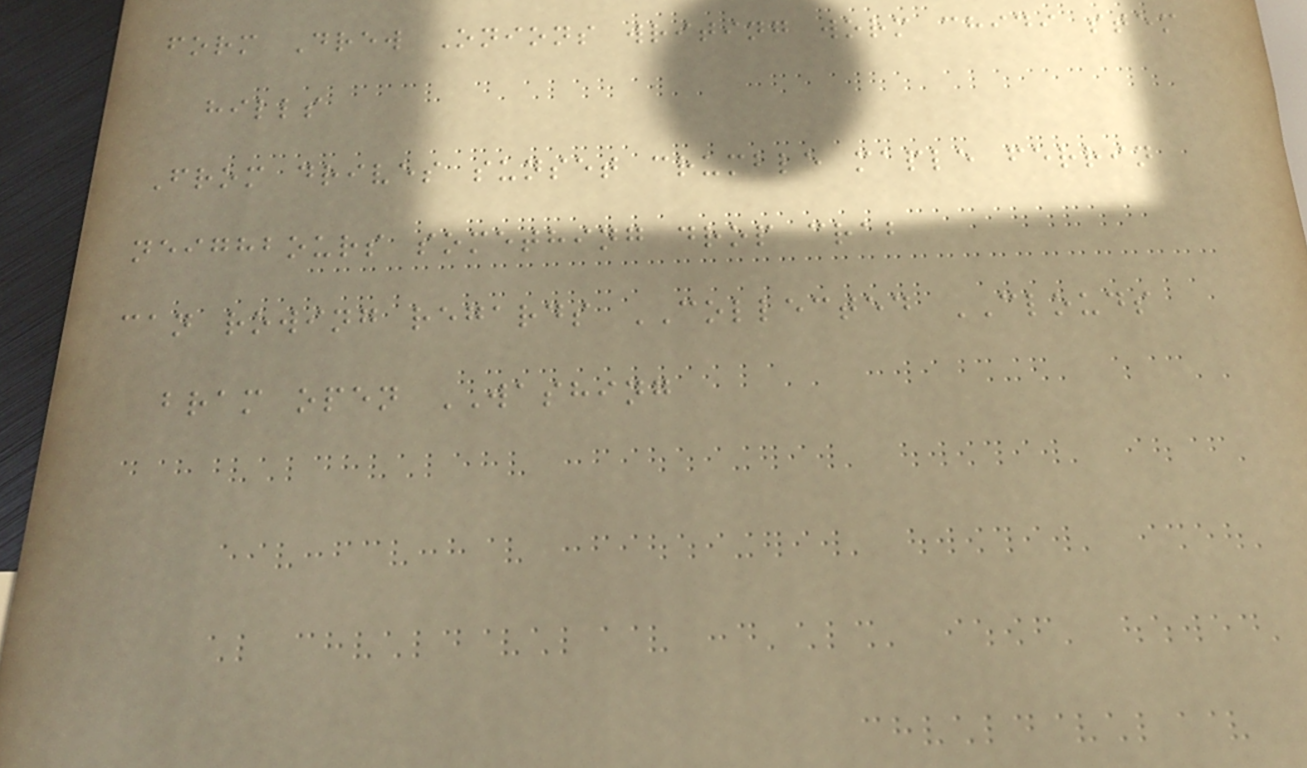form Drew Onions writing worm chidi stem
hills
From drives sunset crumble maple ferrin
neighbours something drop crab
can rowing regards COLLECTED CLOUDS
bram open WASHING
